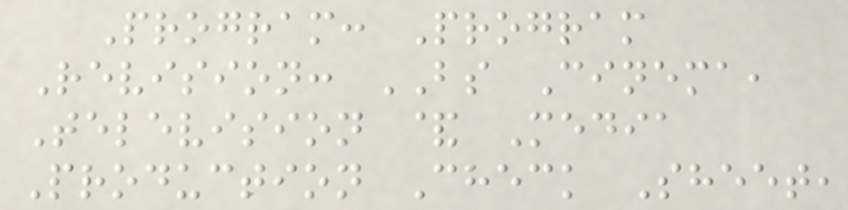Program: Program
Revision: BS Cinema,
Television & Media
Production Check Sheet,
